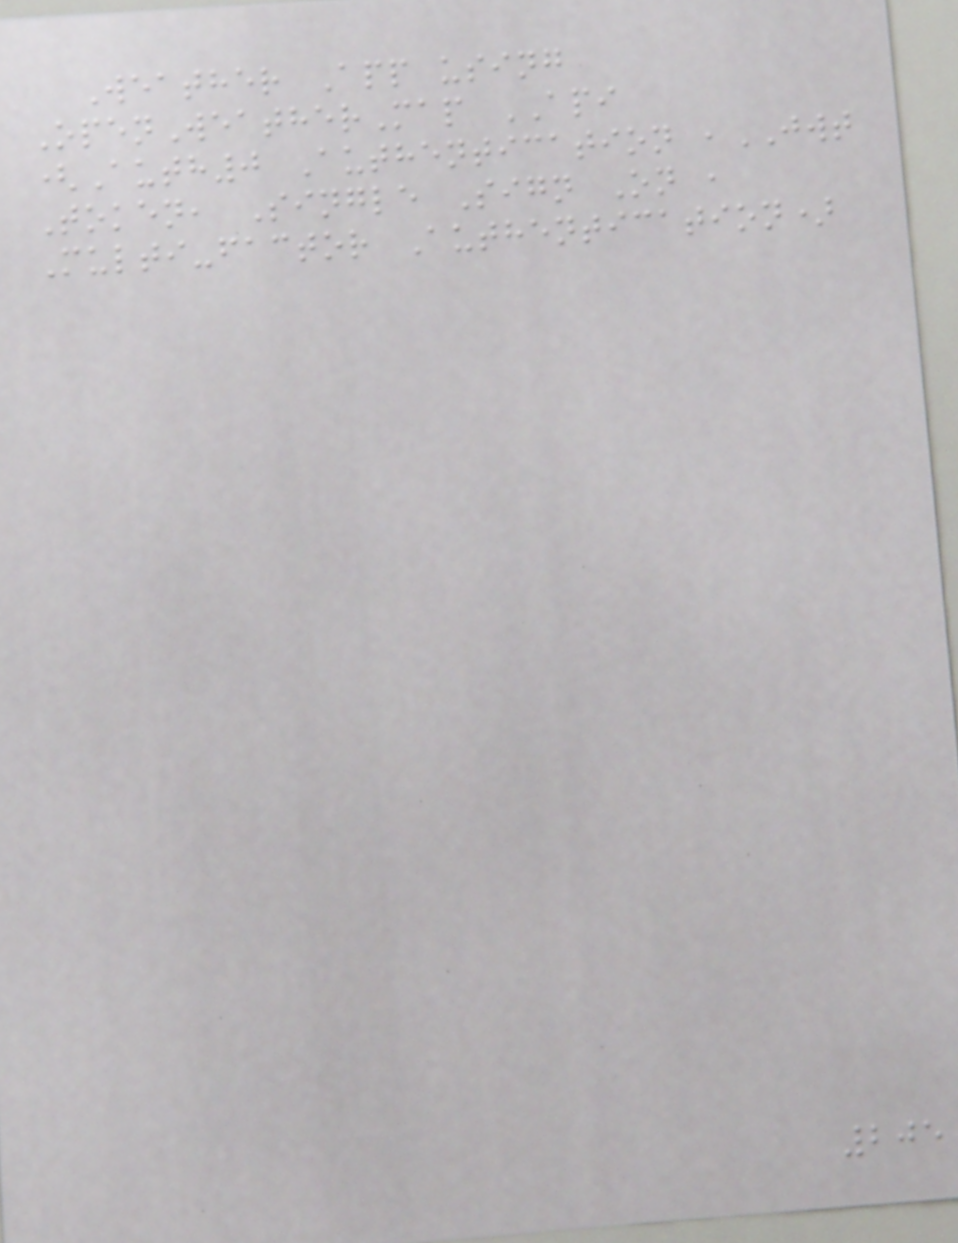Weather App using
OpenWeatherMap API
(Auth0 Authentication ,JWT
Token, Single Sign On ,
Multi-factor Authentication)
205
